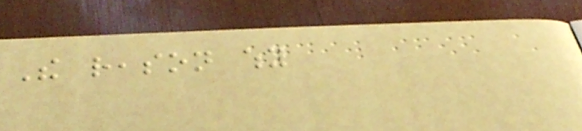The reason why
